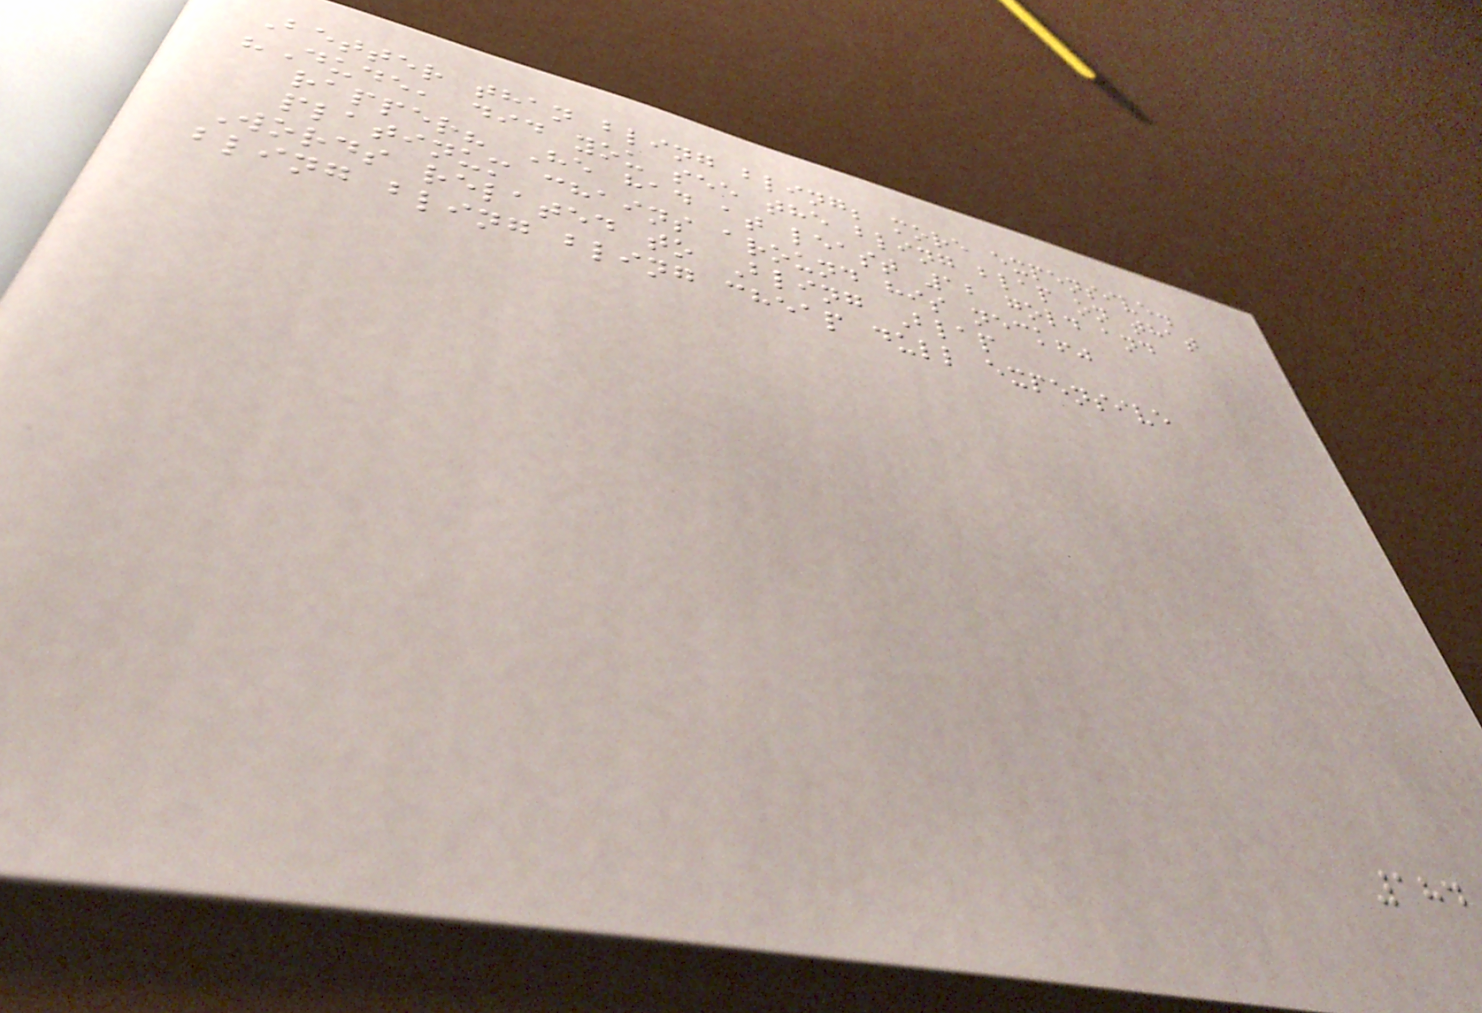Better than bling bling; more expensive.
"Dude, did you see the bling blap on that
rapper? He had at least 12 gold and
platinum chains around his neck!"
Words related to Bling Blap
bling bling bling cheap dull expensive
184
